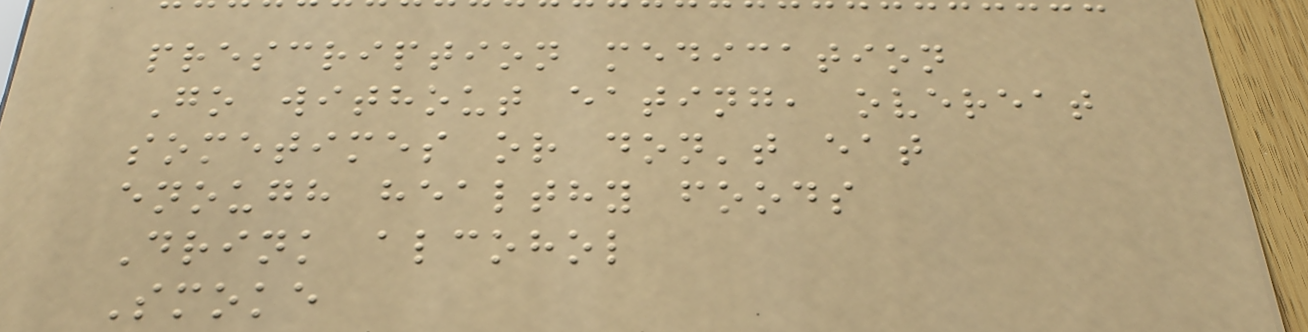prescription medication
Go without eating, overeat
sometimes or don't eat
enough healthy foods
Drink alcohol
Smoke
